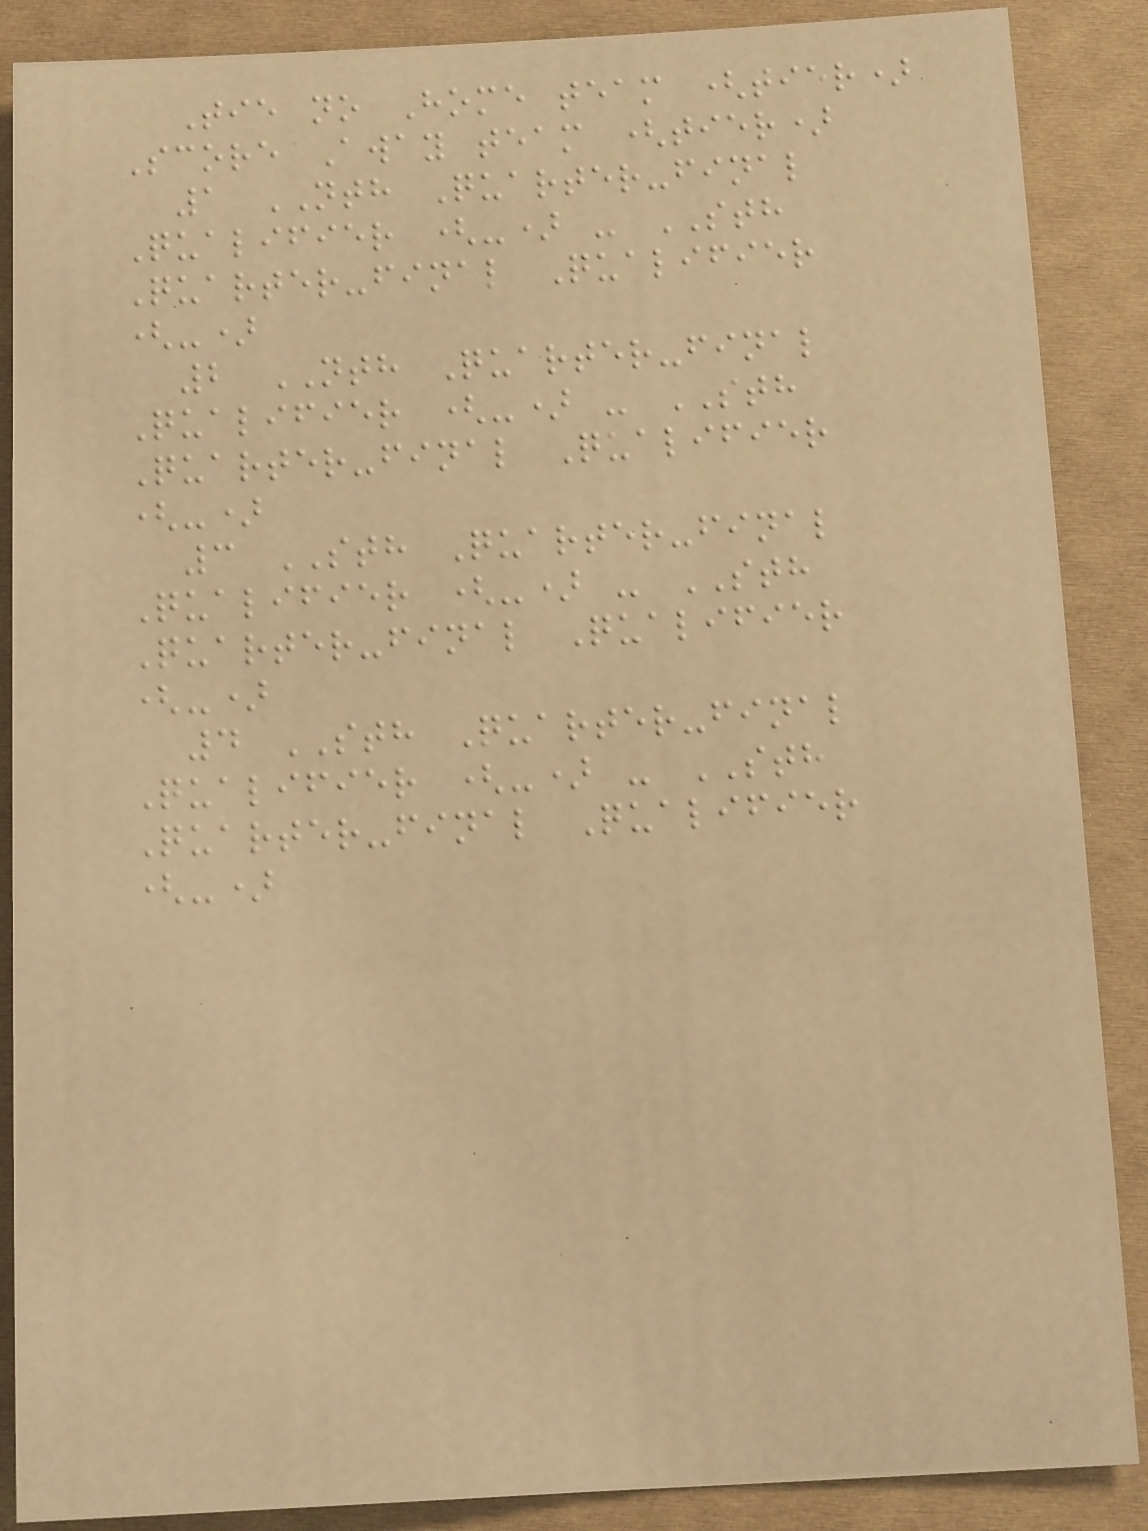Tie no Home team (tier)
Score Away team (tier)
1 NTH Quarter-final
Qualifier (-) - STH
Quarter-final Qualifier
(-)
2 NTH Quarter-final
Qualifier (-) - STH
Quarter-final Qualifier
(-)
3 STH Quarter-final
Qualifier (-) - STH
Quarter-final Qualifier
(-)
4 STH Quarter-final
Qualifier (-) - STH
Quarter-final Qualifier
(-)
